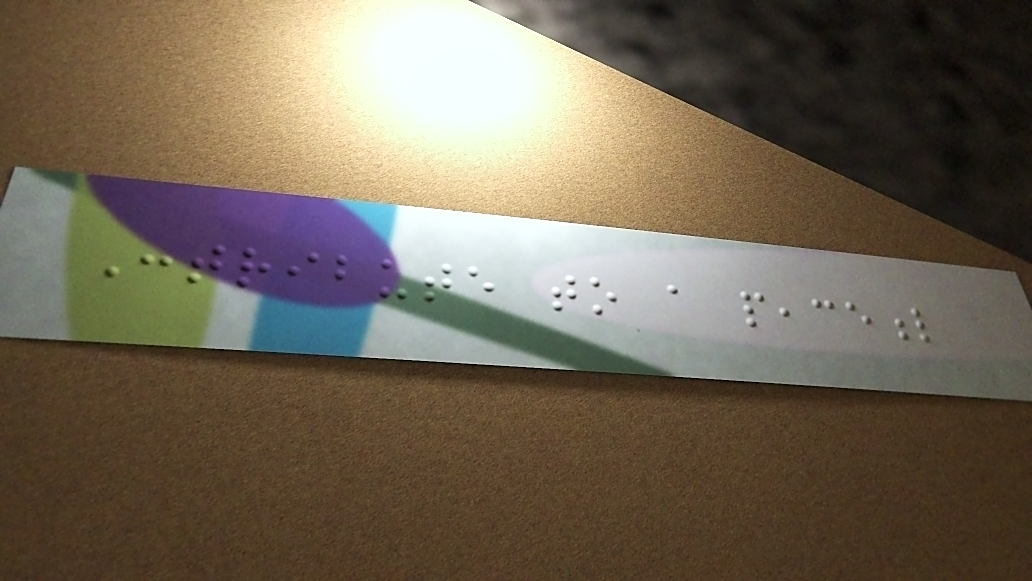Contribute to a peaceful
